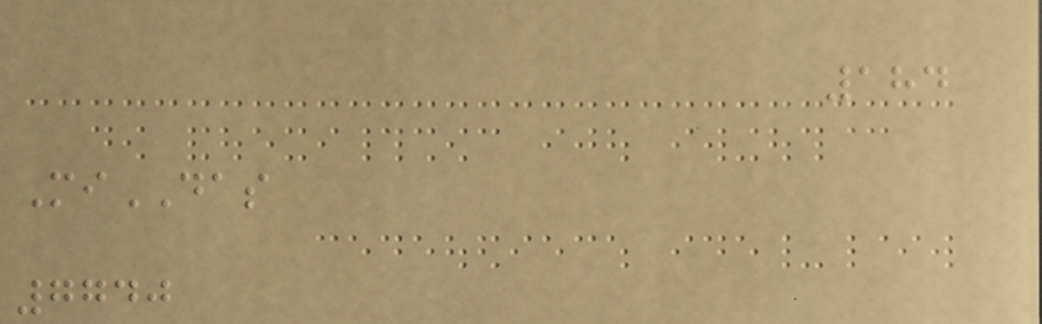184
MiDAS
7740
